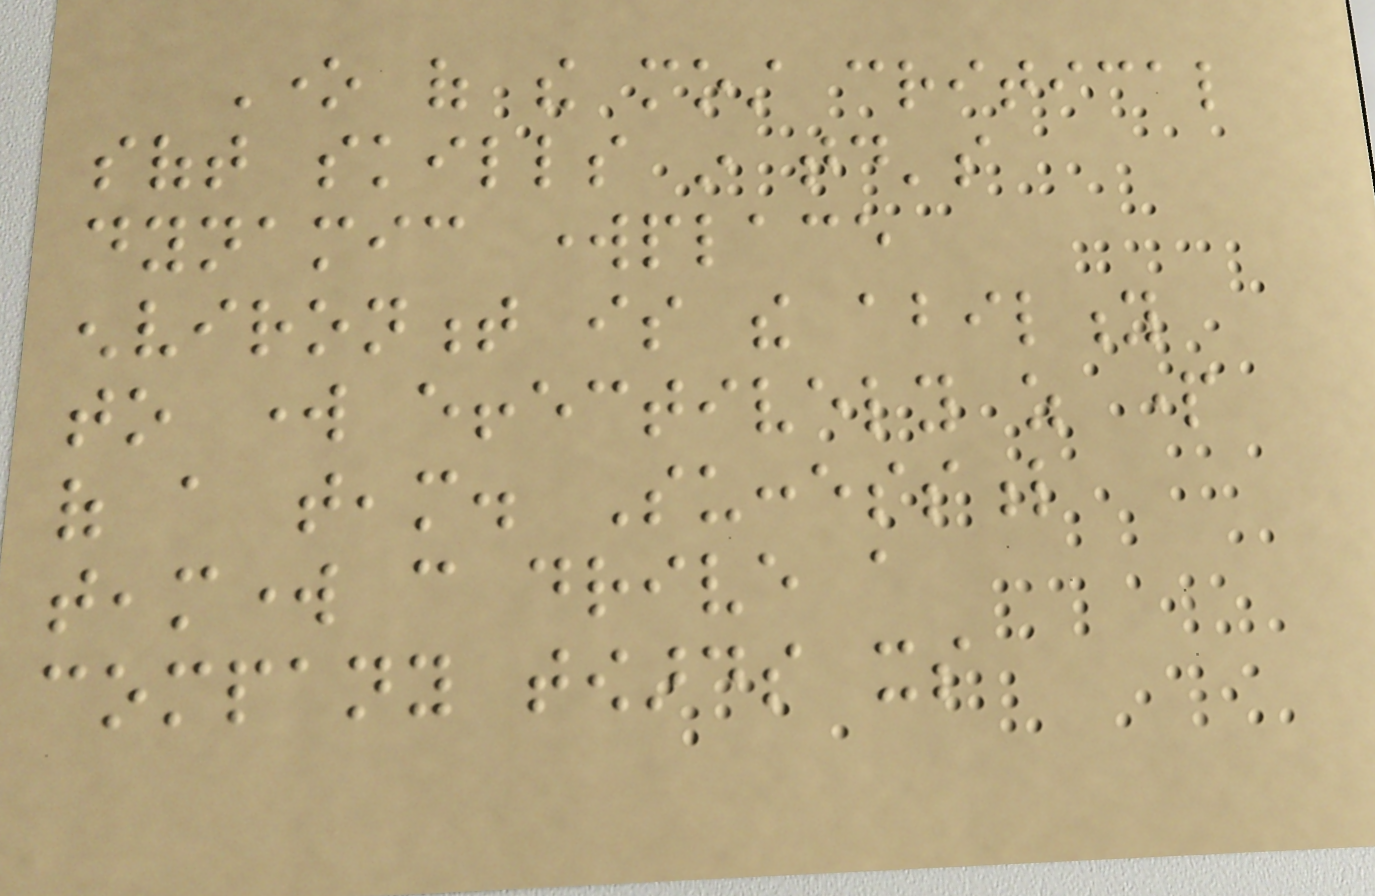One of the most critical
soft skills in today's
dynamic workplace
environment is the ability
to work effectively as part
of a team. Successful
teamwork can drive a
company towards its
